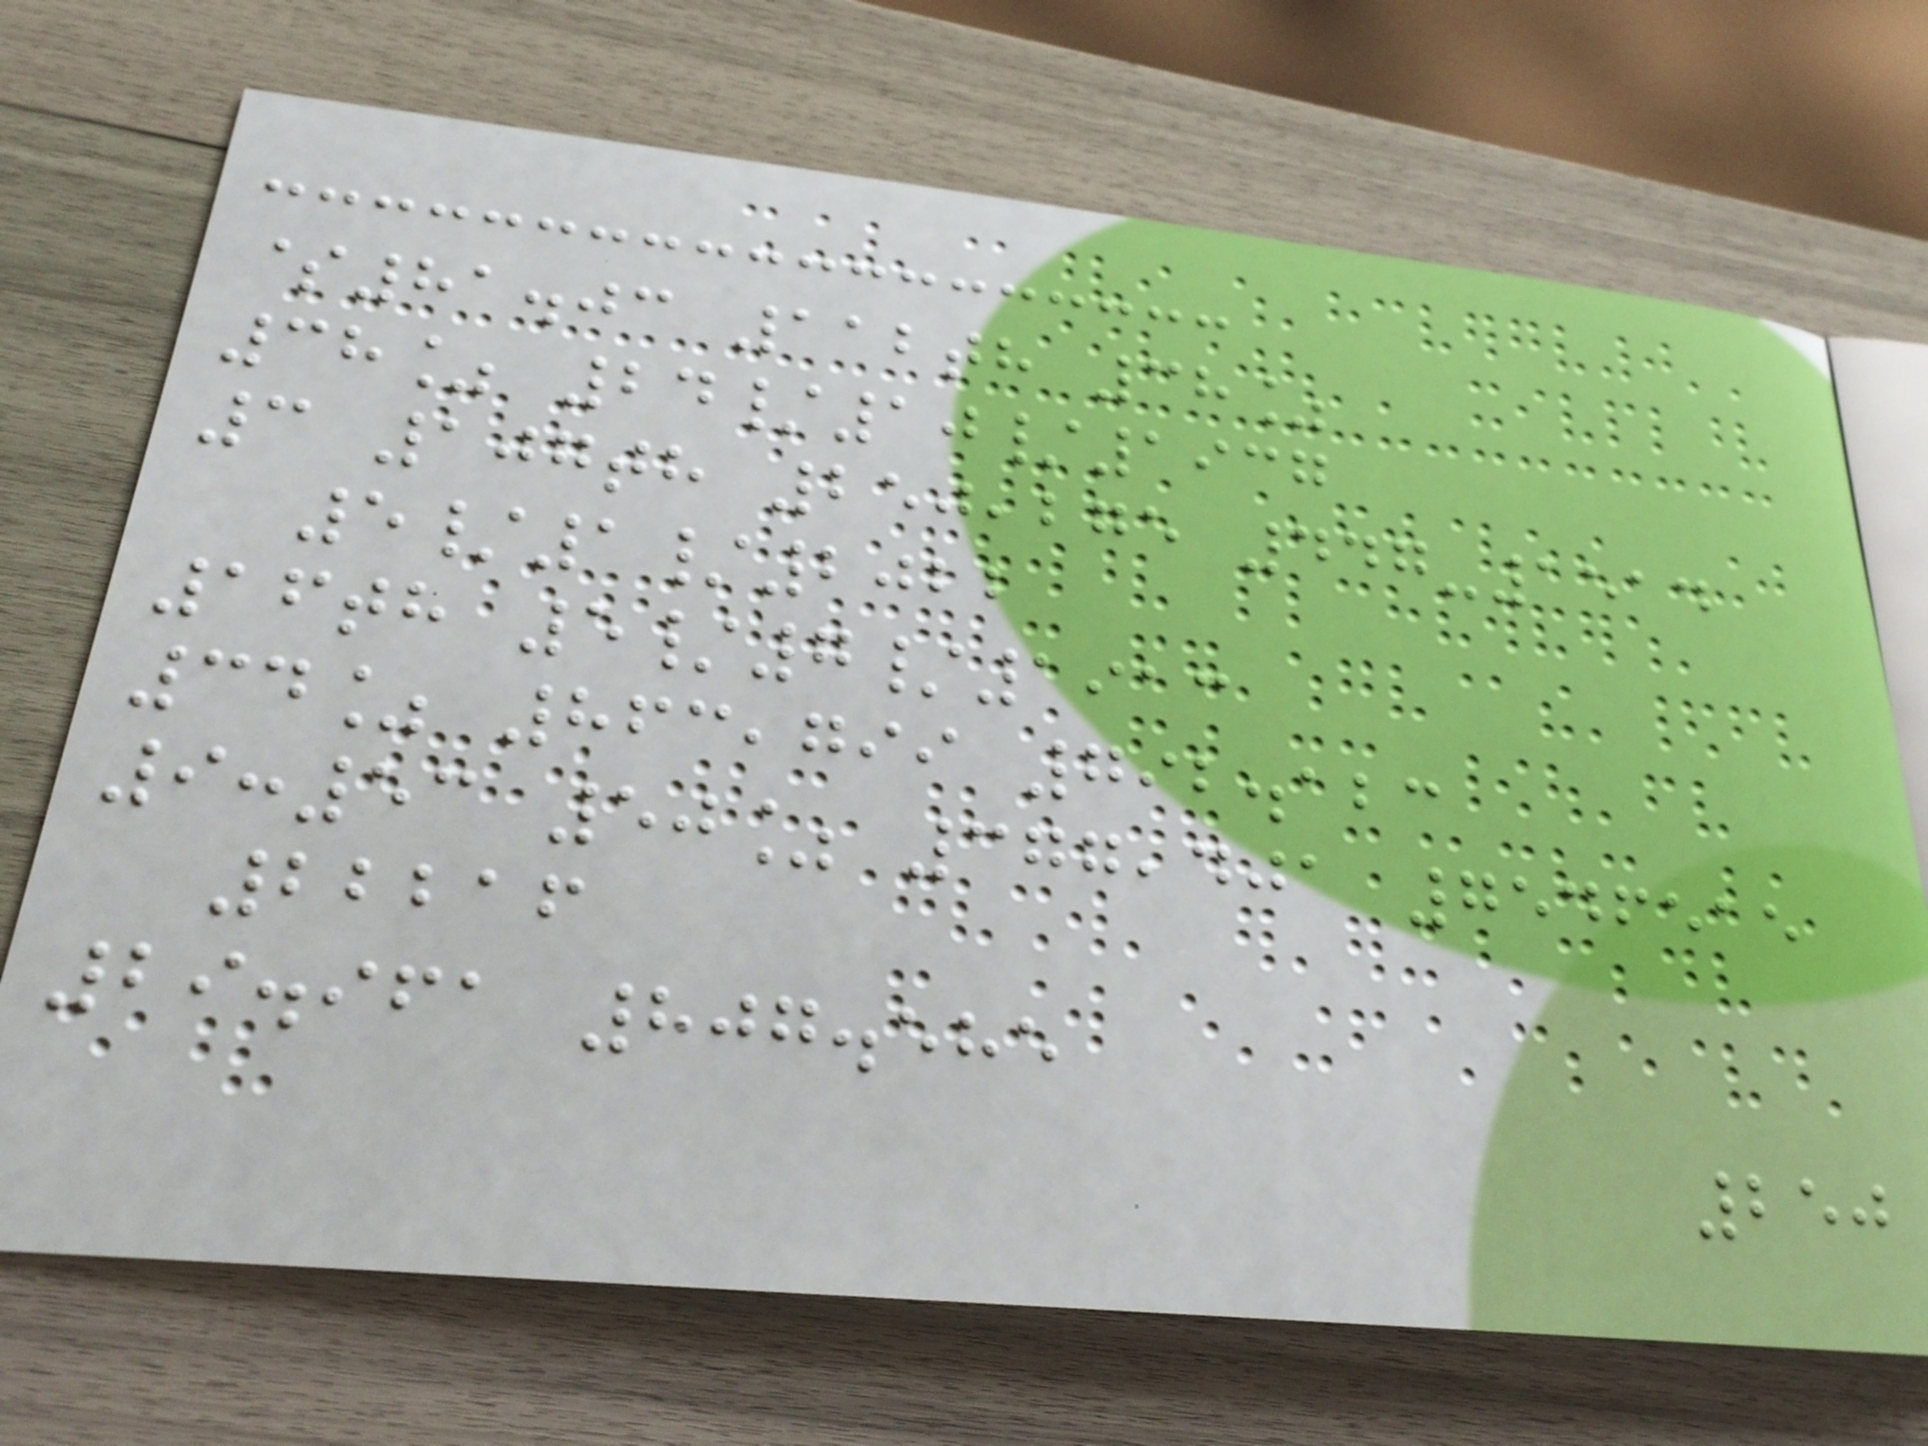$81.03 112th 38%
38% 24/10/1937
3 107th 250,275 447-1514
5/1/2022
16th 5/7/1913
34% 863,799 792.123
9:53 50% 377,401 7546515
22216
29.961 807.585
250
